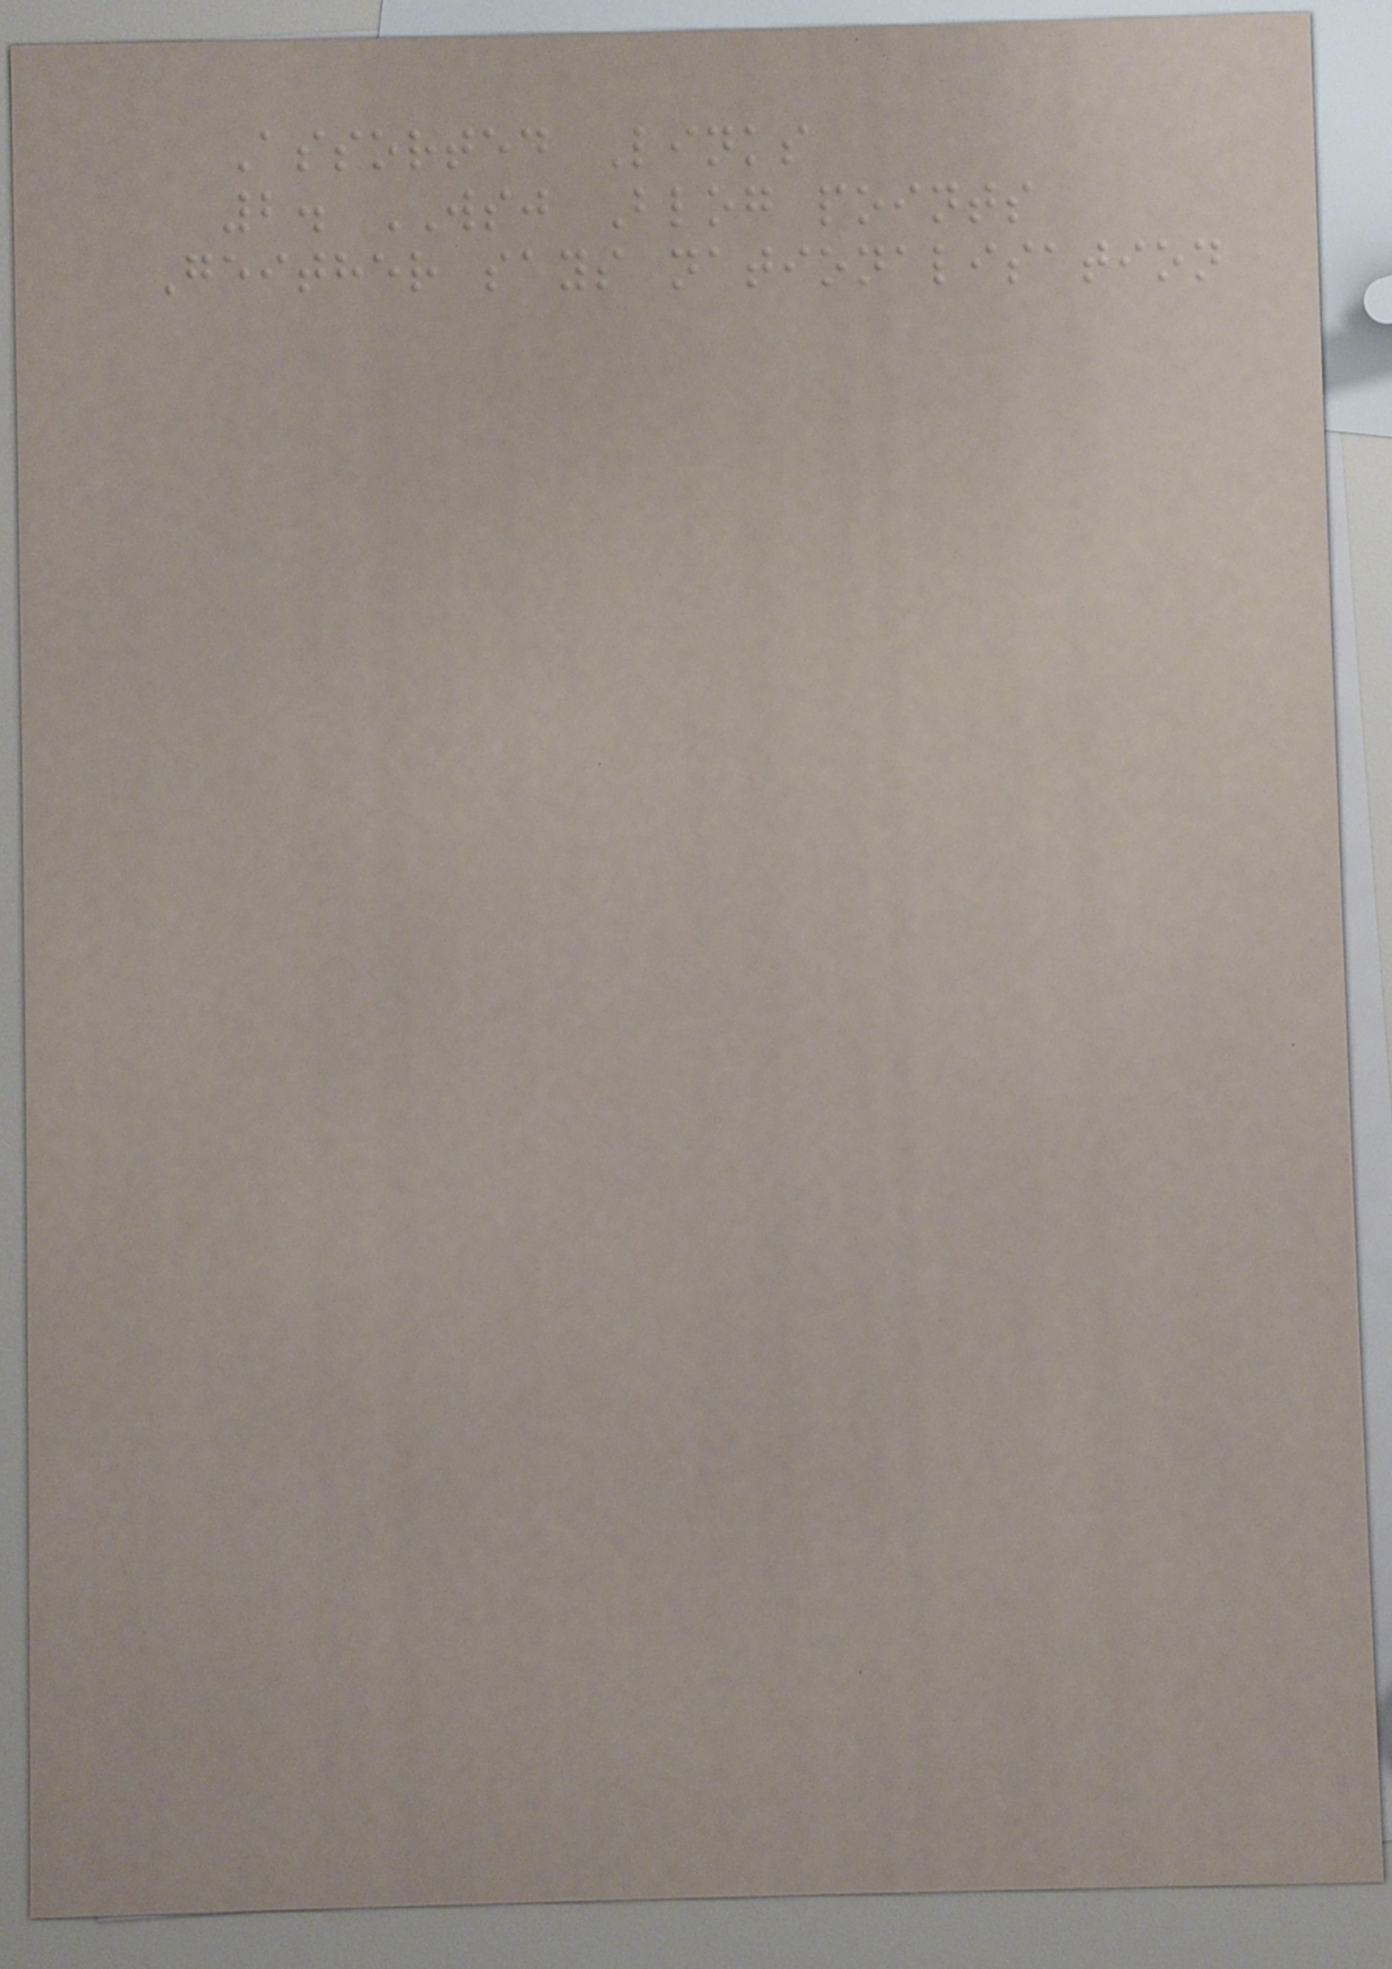Assorted Links
2. WSJ Blog points
Geither says nationalisation
